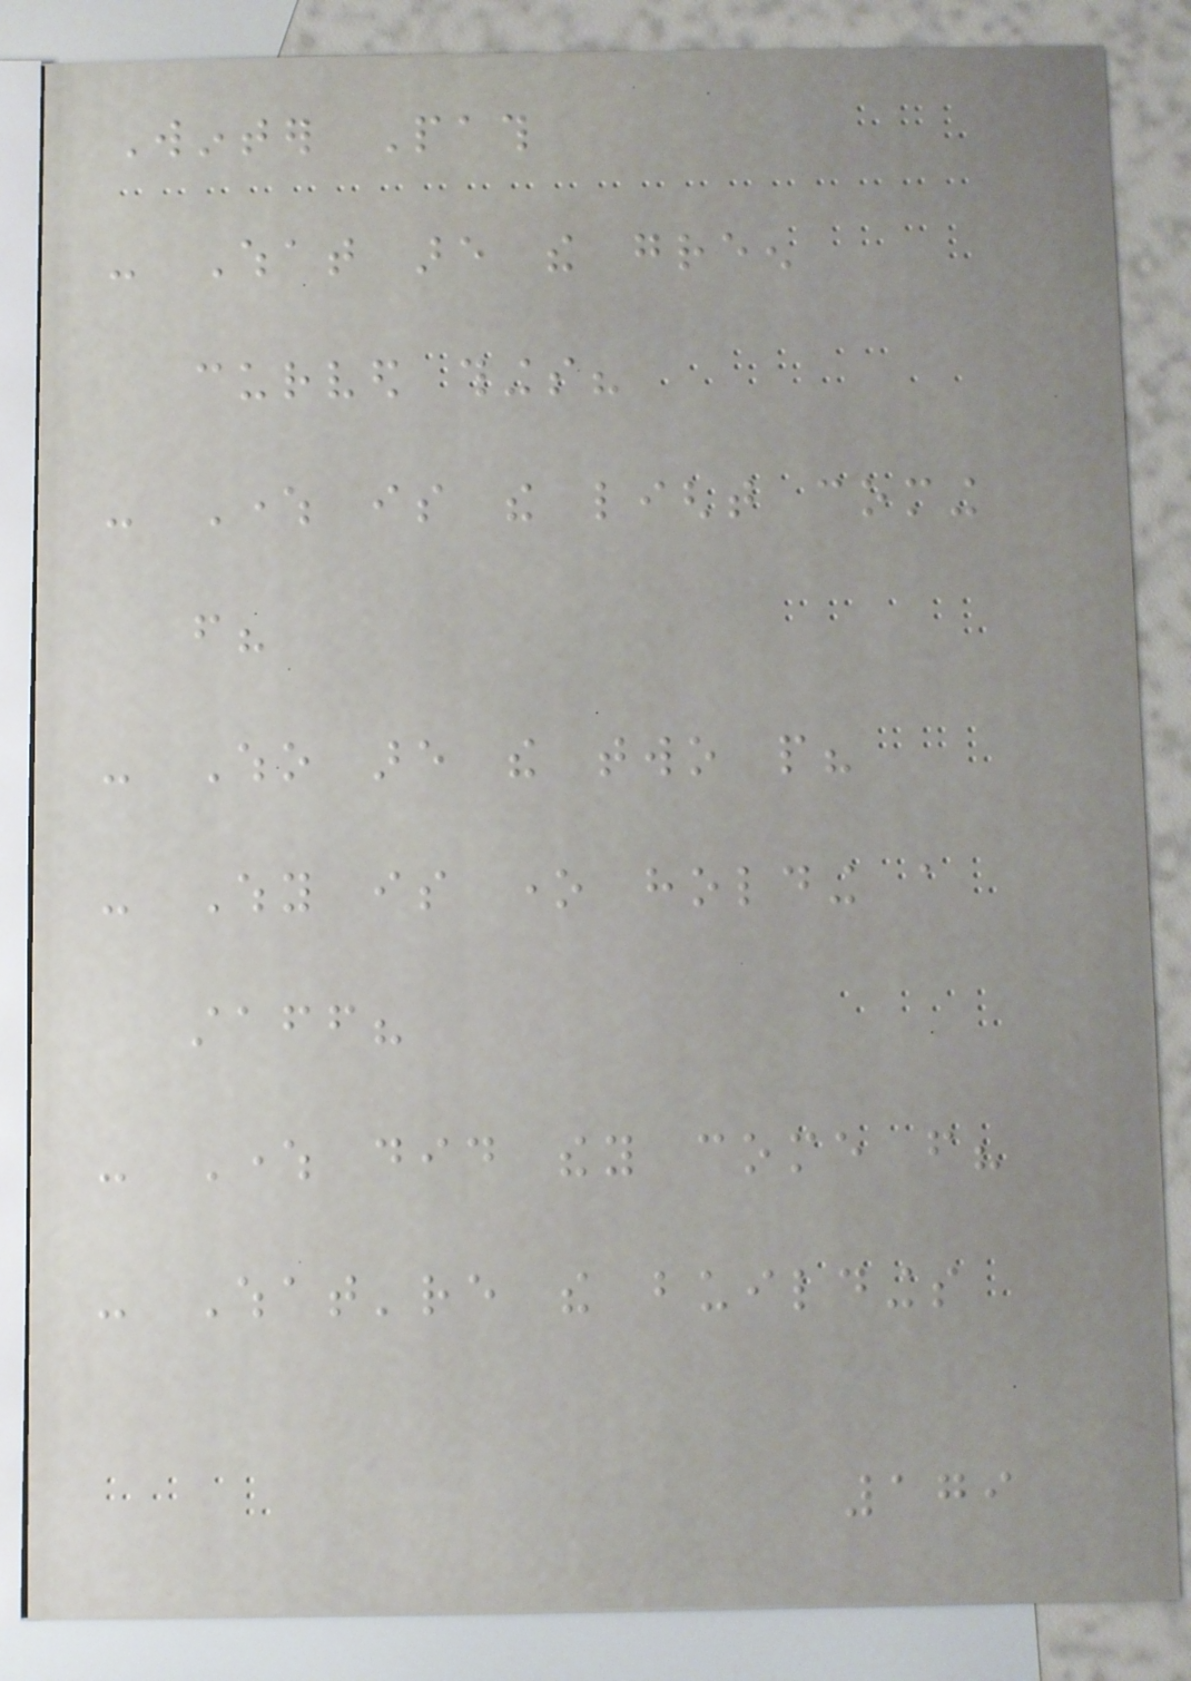Winter Path
- What are the green
curved things?
- Where is the light coming
from?
- Who are the two people?
- Why is one holding a
staff?
- Where did they come from?
- What're the buildings
179
